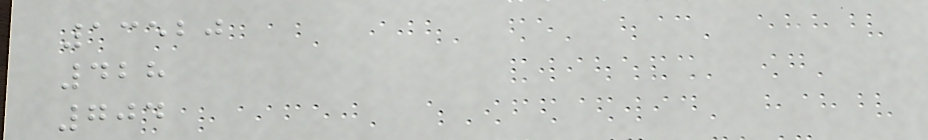13520
428
704
